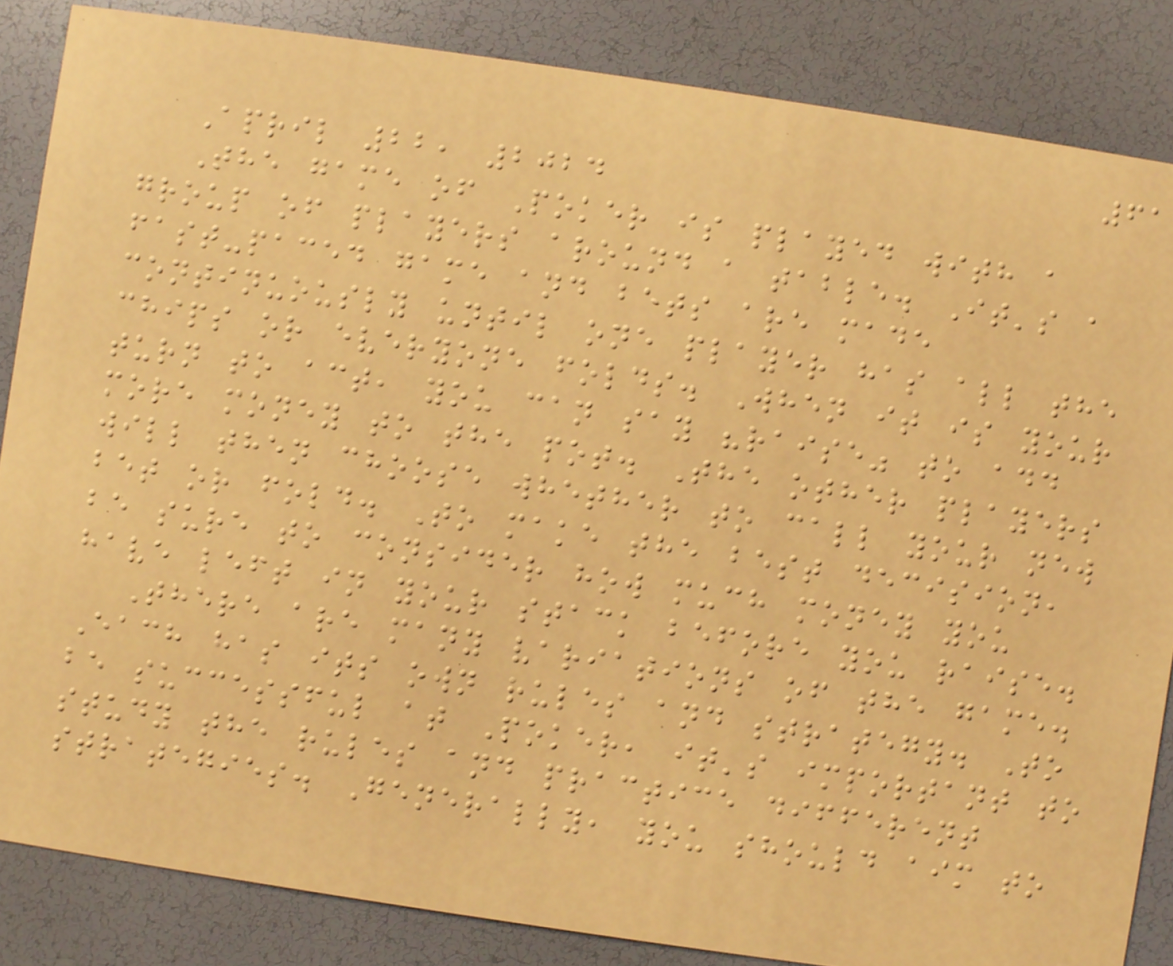61
April 22, 2024
The game of Poker is played with a
group of players around a table. It's a
fast-paced game and bets are made
continuously until one player has all the
chips or everyone folds. When it is your
turn to act, you can say "raise" to add
more money to the pot. The other players
will then choose whether to call your new
bet or fold. To make the best decision,
be sure to consider how much money you
have left in your stack before you raise.
There are many variations of the game.
Each has its own rules and strategy. To
be successful at Poker, it's important to
study the rules and practice different
strategies. Generally, you should aim to
